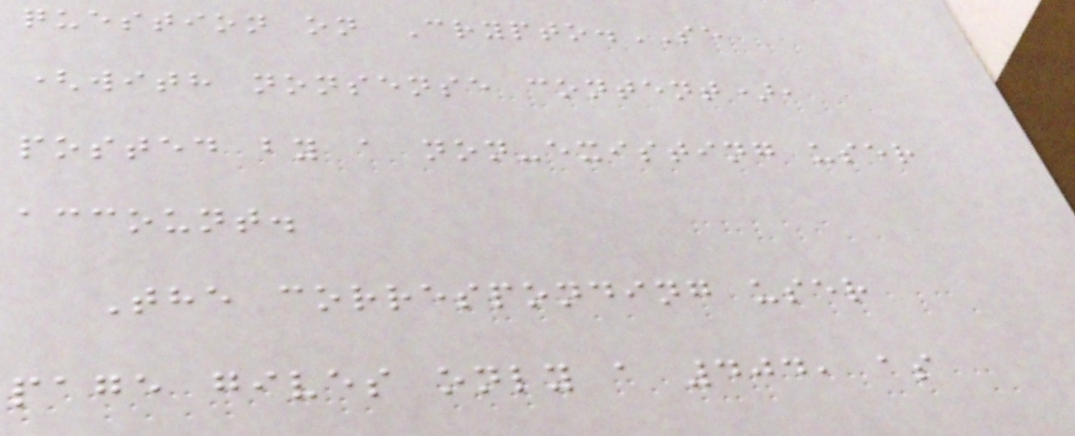question on Crypto.SE
(with nonsense content),
posted by a non-existing user
account.
The corresponding user
page gives only a 404, as
